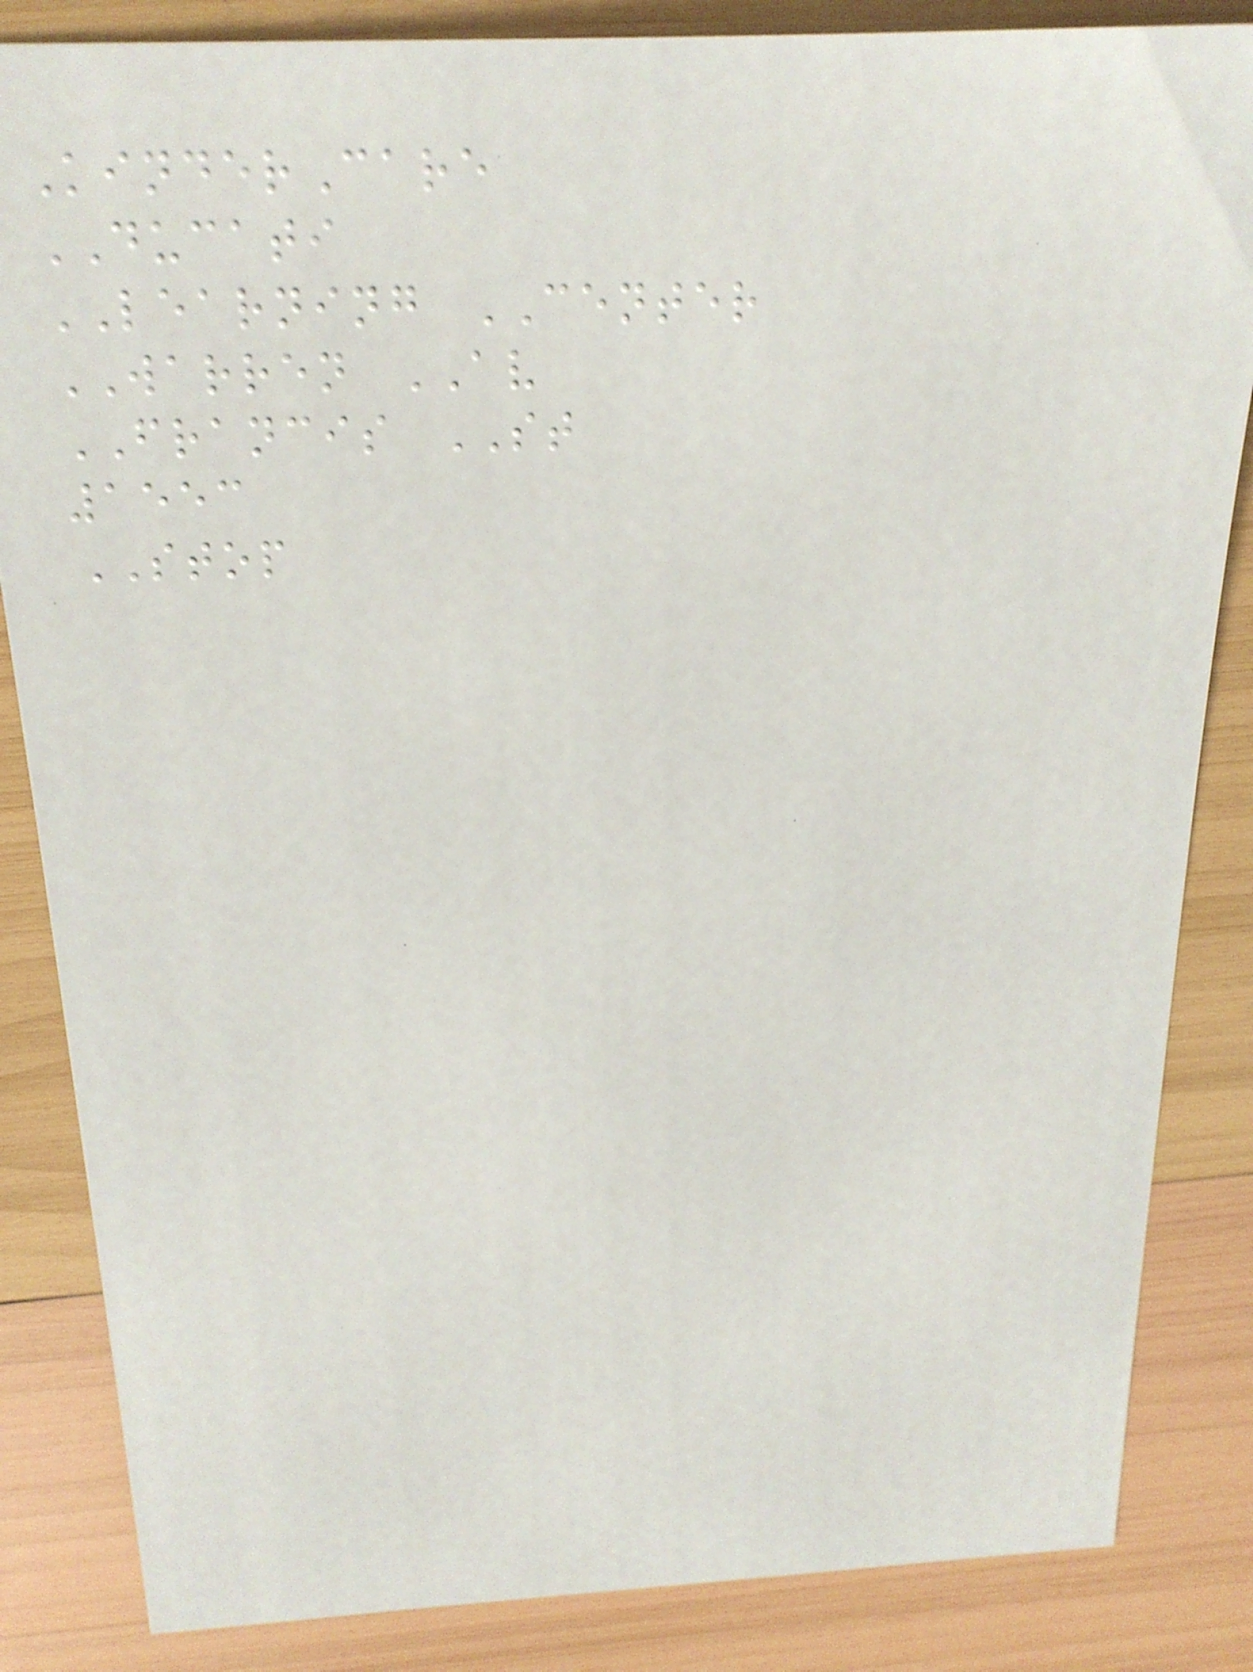KinderCare
DUCATI
LEARNING CENTER
WARREN AV
FRANCIS ST
1553
STOP
